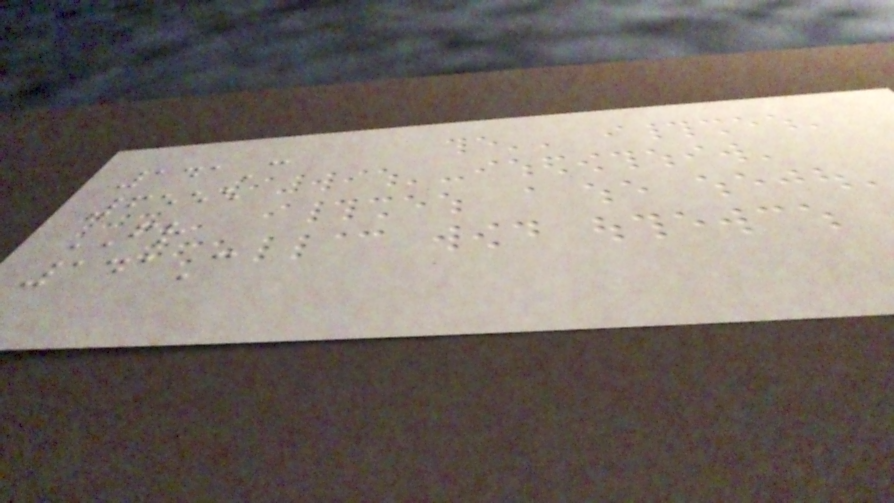141C
6555
FR
141C
